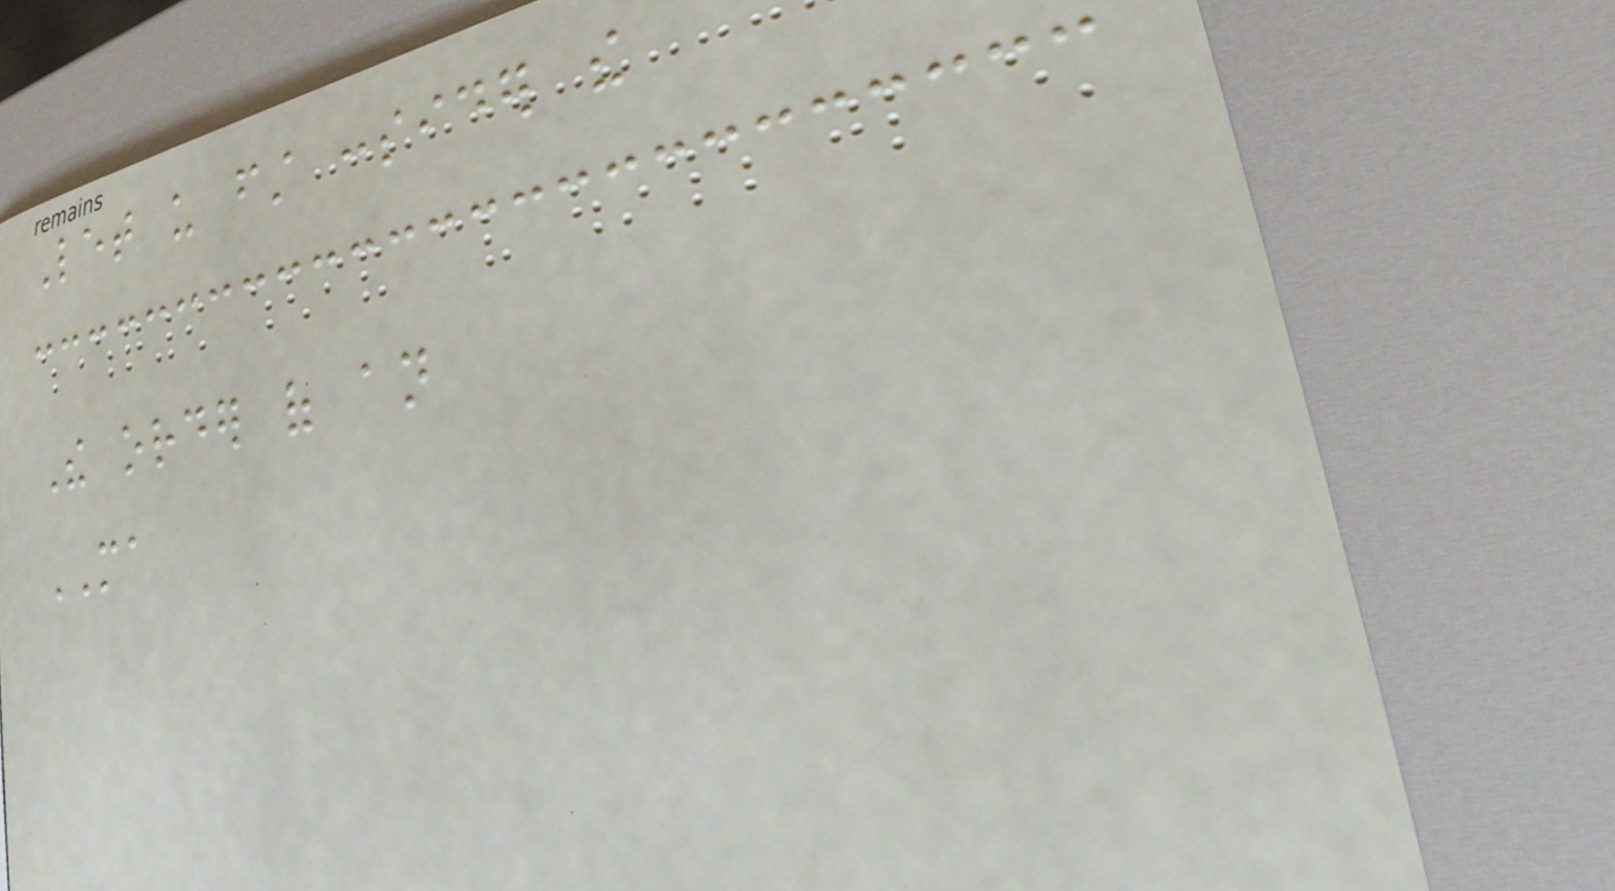Let us first consider the
The order of an
MA
